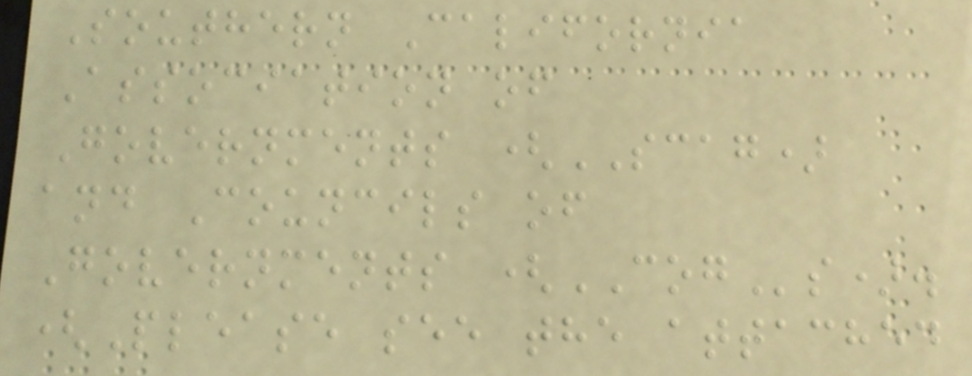Southern California
Association of
Governments (SCAG)
and Councils of
Governments (COGs).
(Please see the attached
